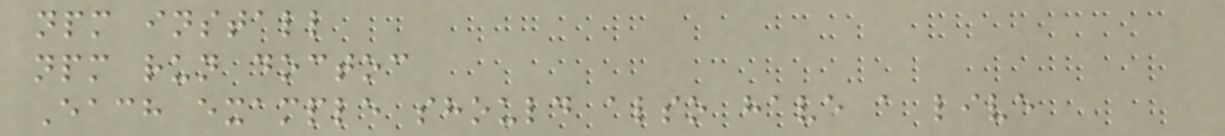npm install
npm run doctoc
Each example should also have a live
